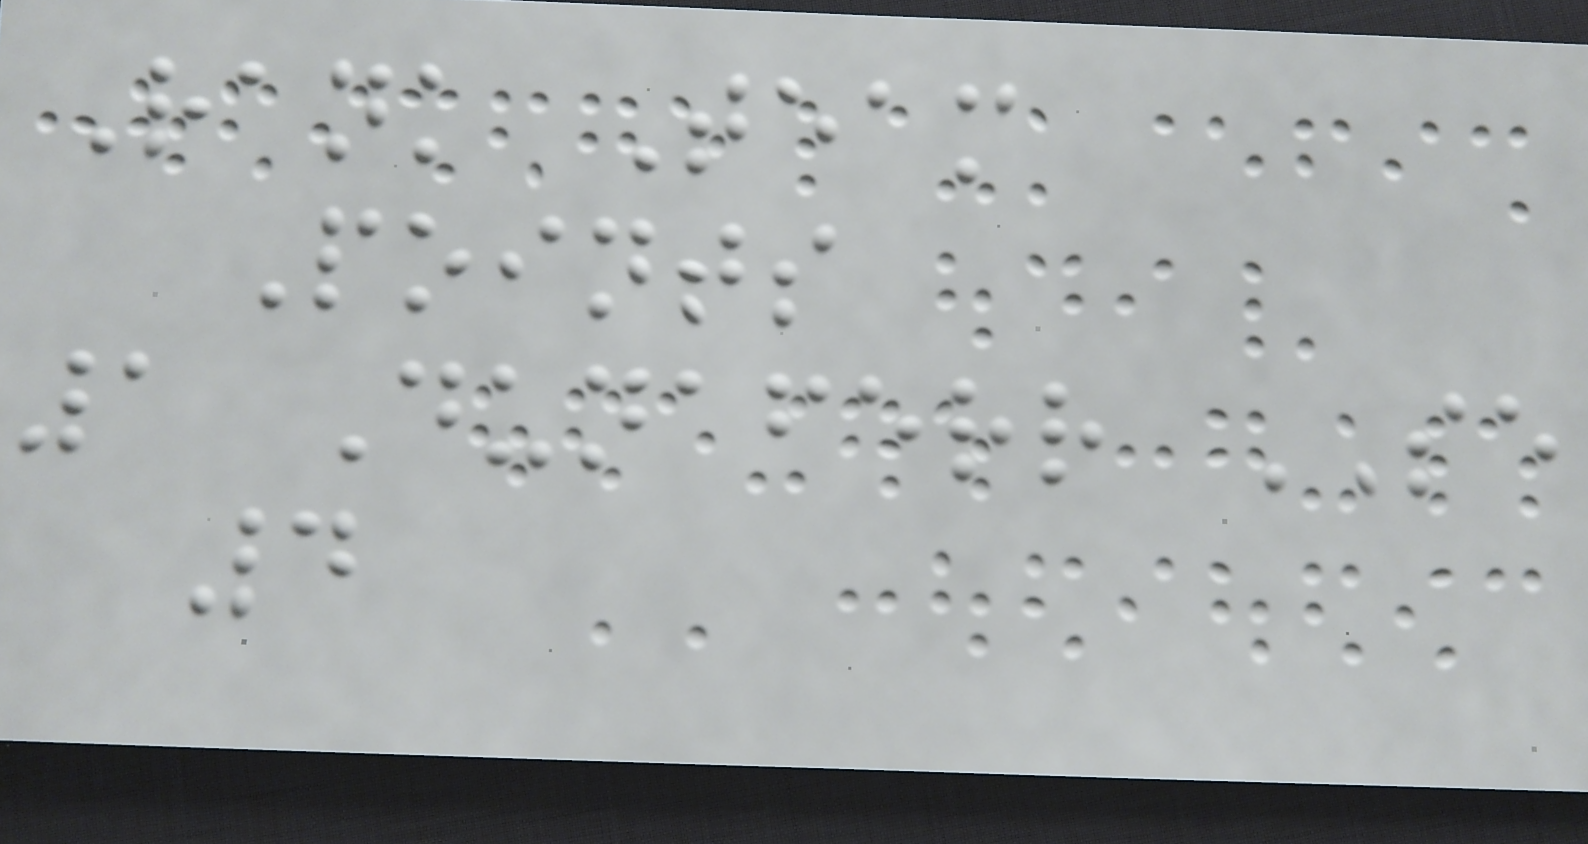Rank Team
Points
1 Dunaferr SE
4
